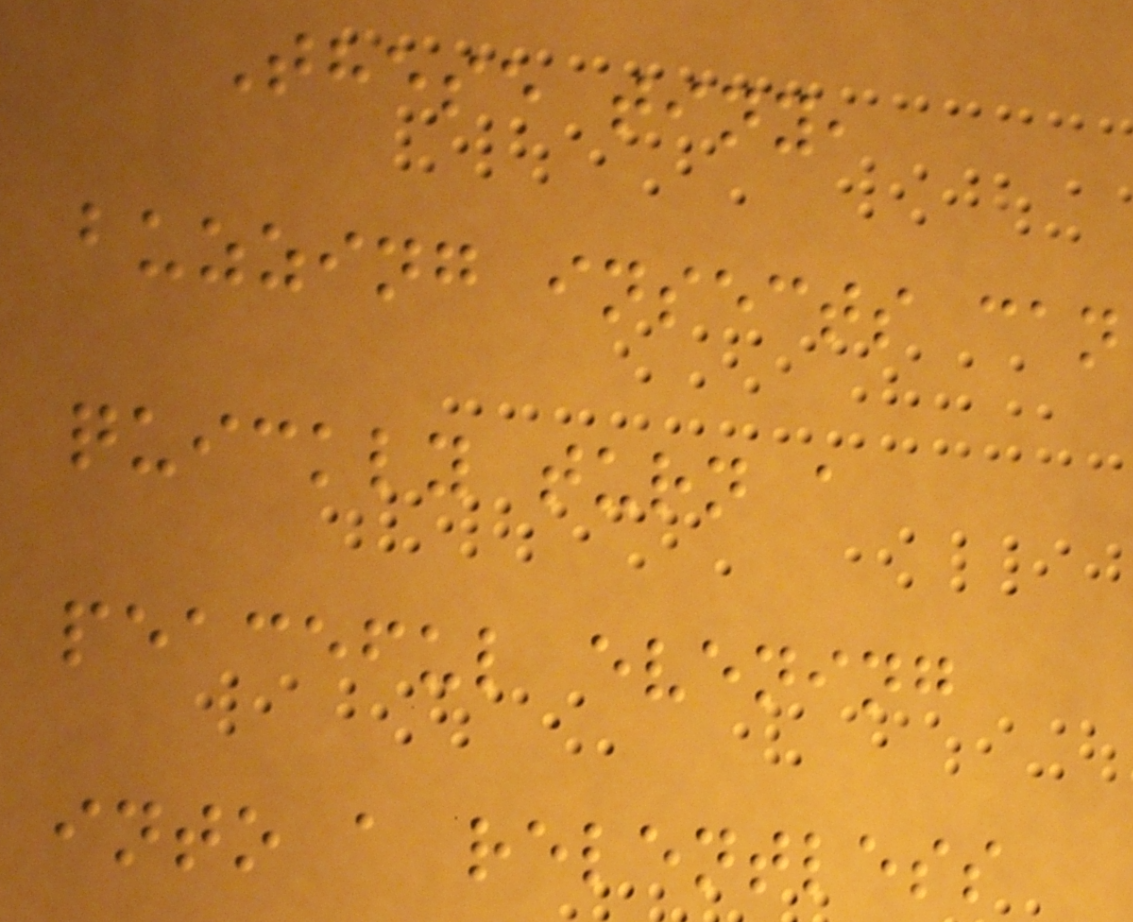These tiny,
buzzing insects can
quickly turn a
peaceful evening
into a relentless
